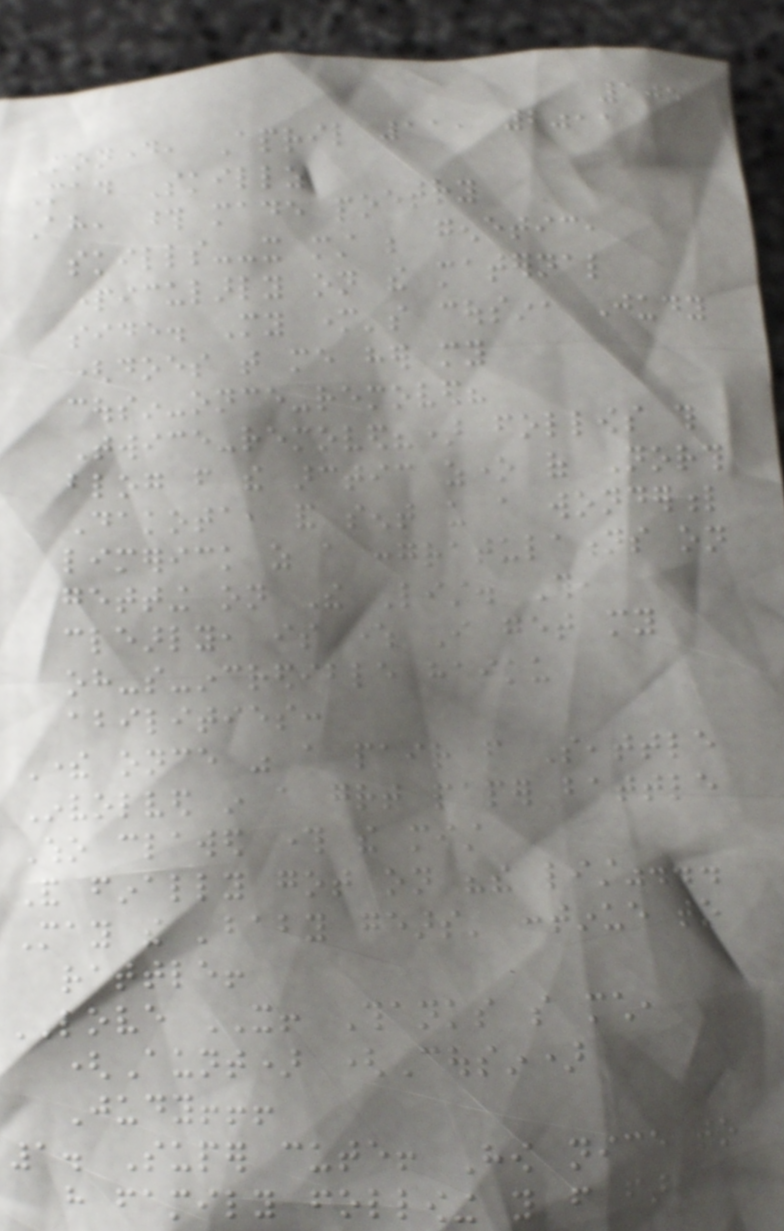105
Monday, April 11, 2011
Mad Skillz
Ah, those made poetry
skills--it must be genetic,
particularly on the maternal
side. My mother's cousin, Judy
(does that me her my
cousin-once-removed?
Twice-removed?) follows this
blog from the arctic zone of North
Dakota, and sent us a wonderful
limerick as a congratulations on
getting on The List. This,
clearly, is where I get my
oh-so-incredible haiku
abilities:
There once was a pair from Seattle
Involved in a great paper battle
Who clawed through the mist
And finally got on "the list"...
May the 'baby gears' continue to
rattle!
LOVE IT! Thanks so much,
(Aunt) (Cousin)
Judy!!!
1. Super cute! How nice to
have family following you from far
